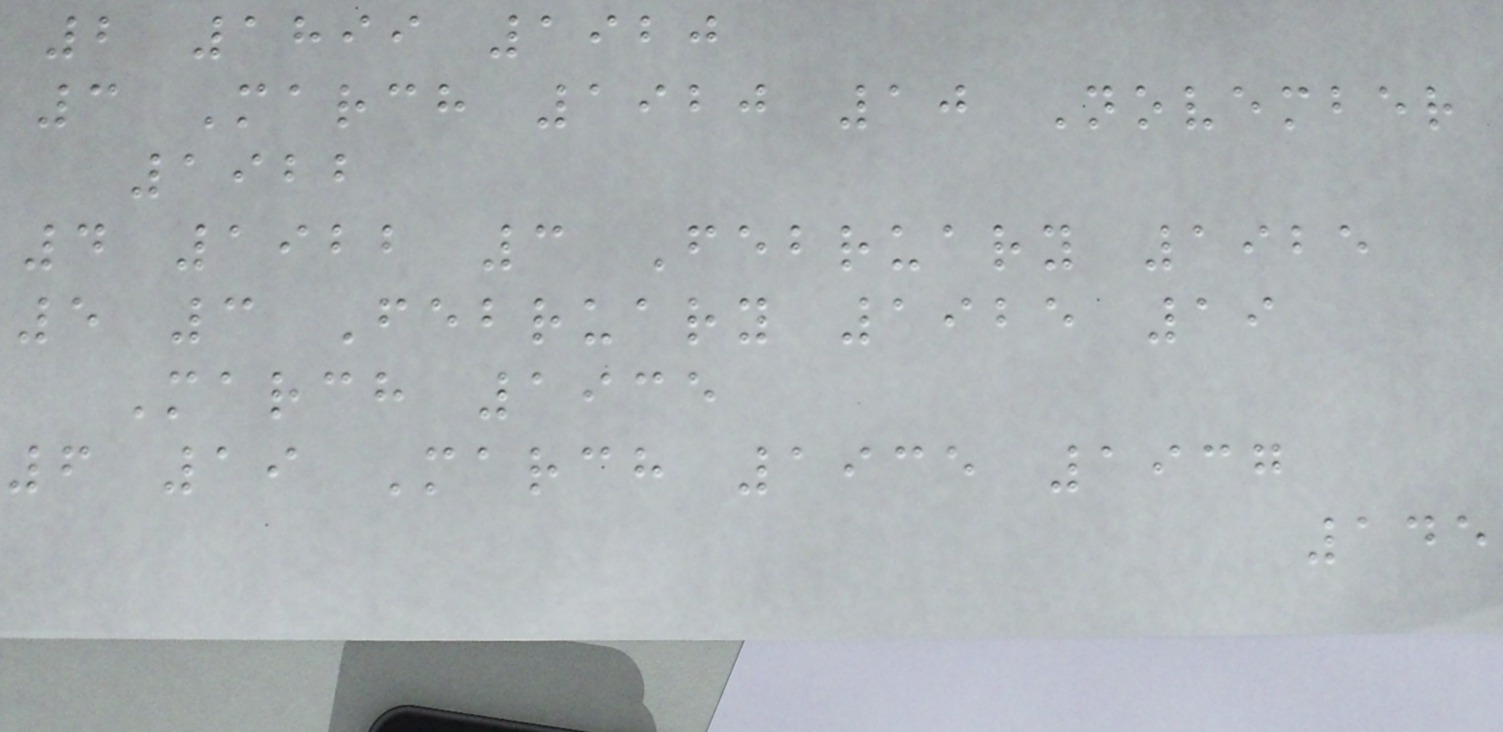2 1899 1920
3 March 1920 10 November
1922
4 1922 3 February 1925
5 3 February 1925 19
March 1935
6 19 March 1935 1937
145
